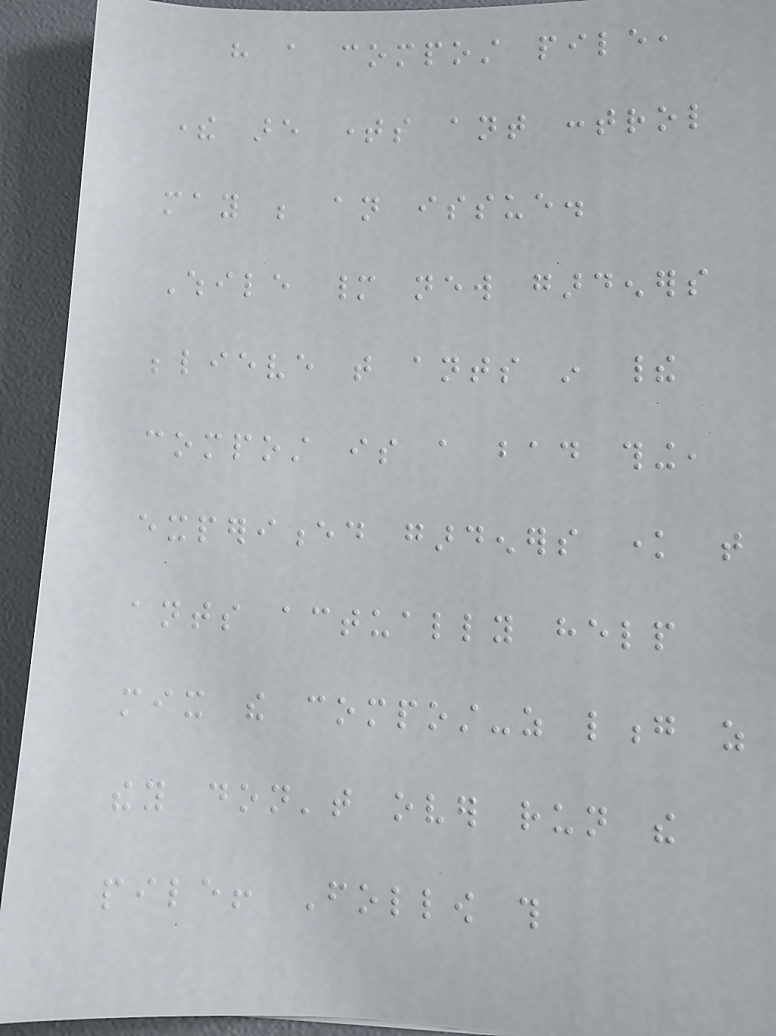have a compost pile,
there are times ant control
may be an issue.
While many new gardeners
believe that ants in their
compost is a bad thing,
experienced gardeners know that
ants actually help
mix the compost-as long as
they don't over run the
pile! Follow this
